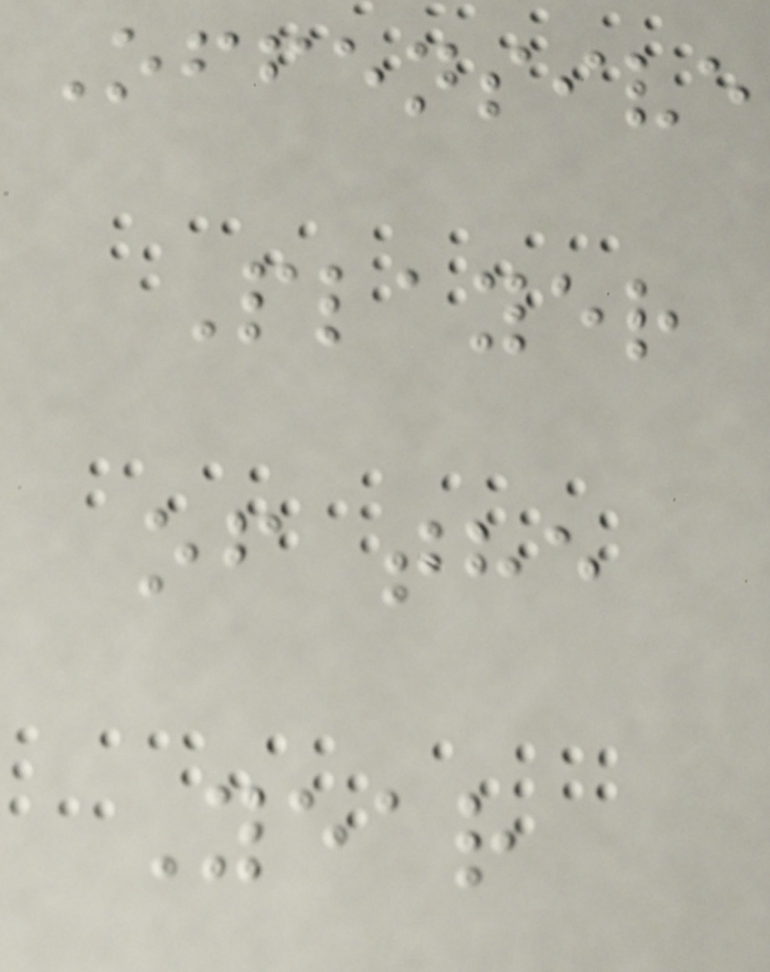Offensive
Player
of the
Year
